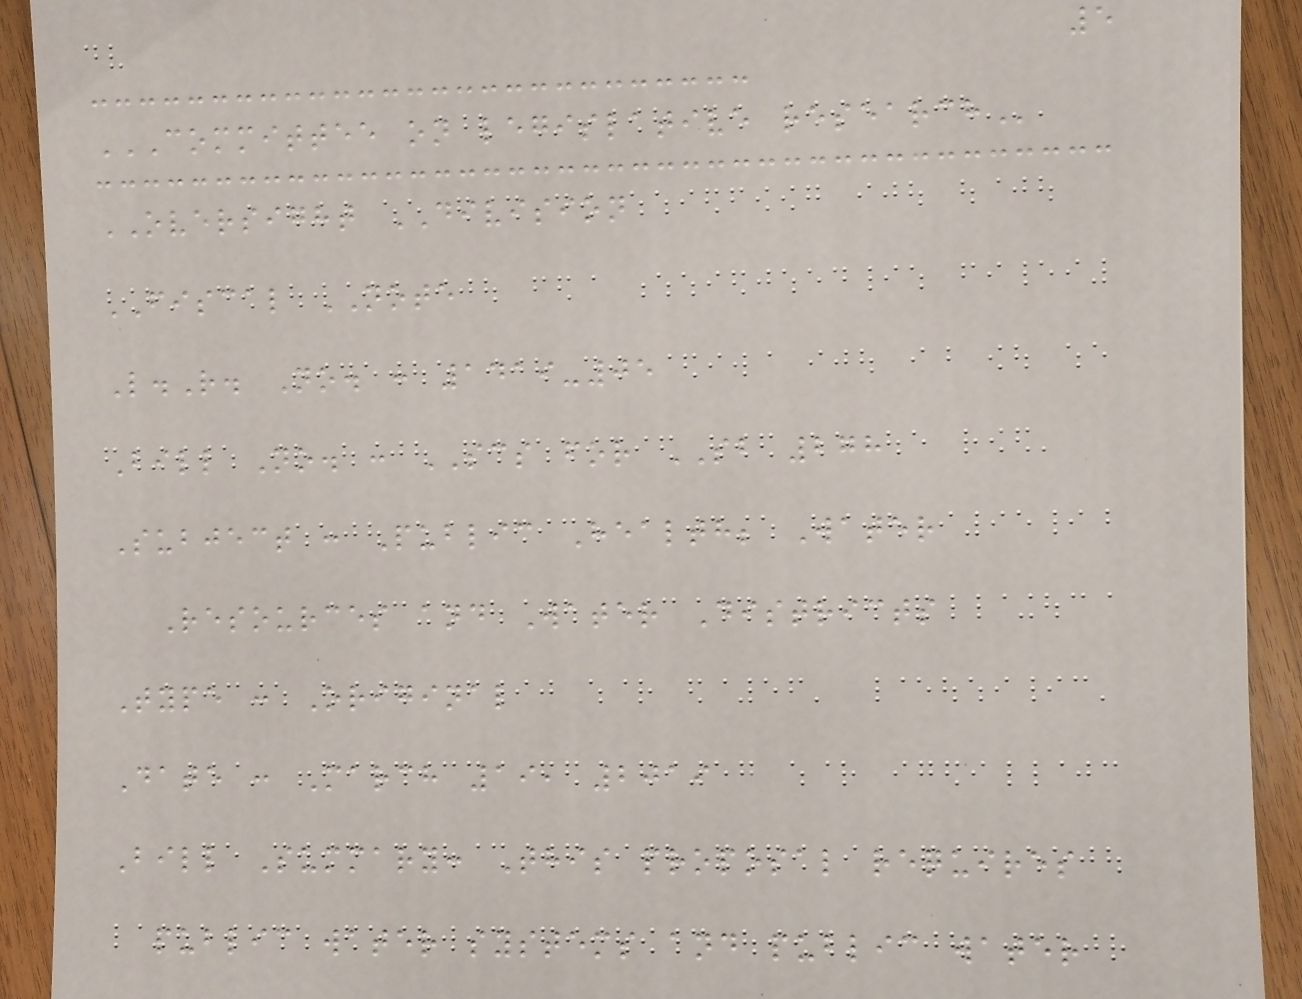5
COMMITTEE ON LEGISLATIVE RESEARCH
OVERSIGHT DIVISION
FISCAL NOTE
L.R. No. : 1419-05
Bill No. : SCS for SB 278
Subject : Public Health; Water
Resources and Water Districts
Type : Original
Date : March 19, 2019
Bill Summary: This proposal requires
public water systems and public water
